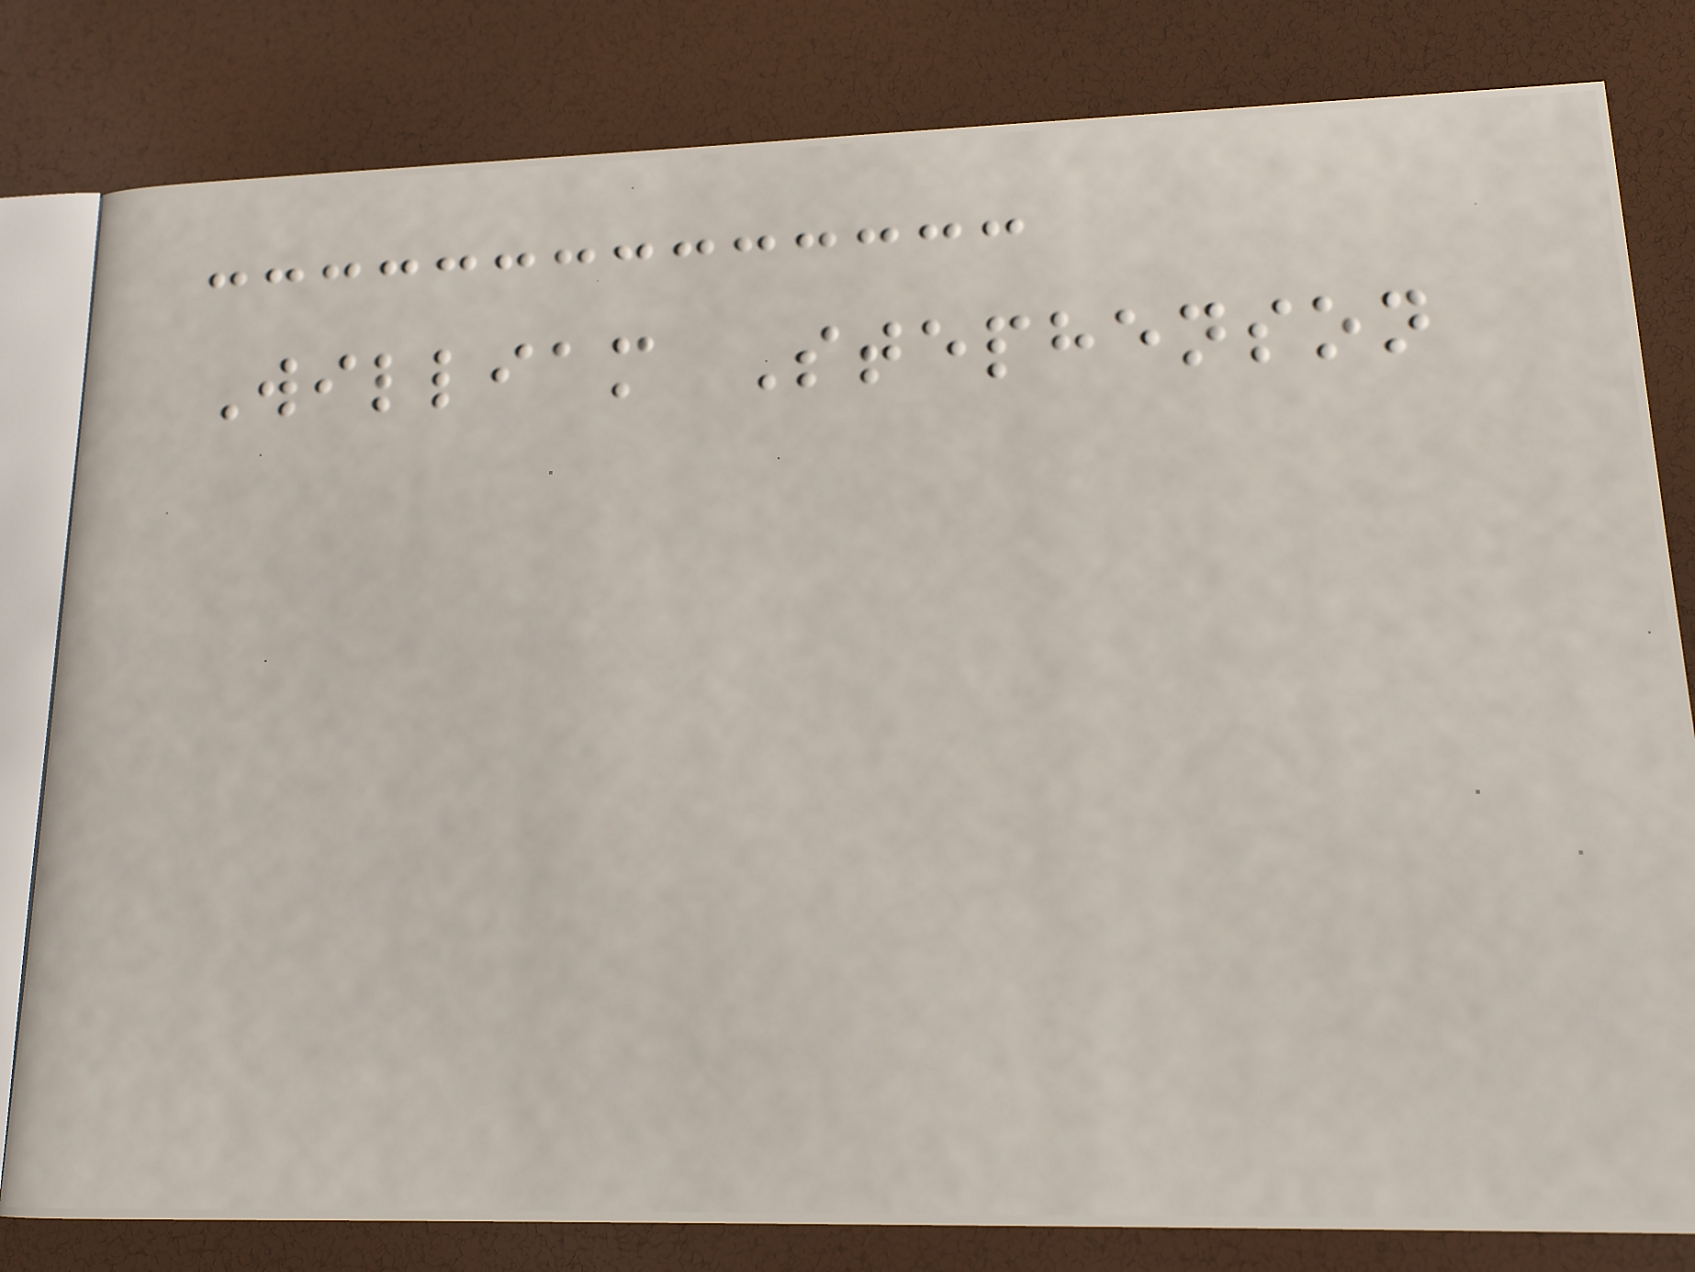William Stephenson
